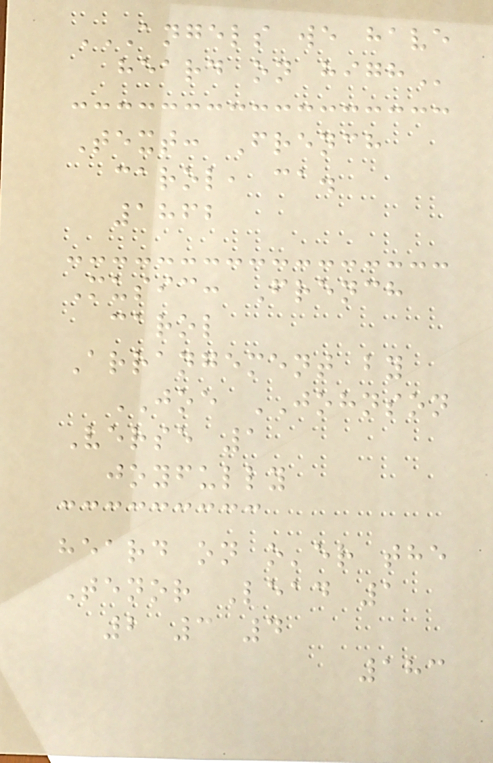ANGELS WE HAVE
HEARD ON HIGH
Text: French
carol, ca.
1862
Music: French
carol
Arrangement by
JOE JOHNSON
Verse 1
joyfully
heard on o'er the
Tenor Lead 1
2 3 4
183
